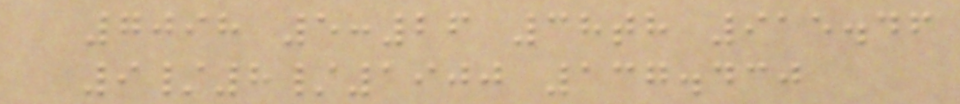7098 5:26 38th 915.46
9/8/1900 137.430
